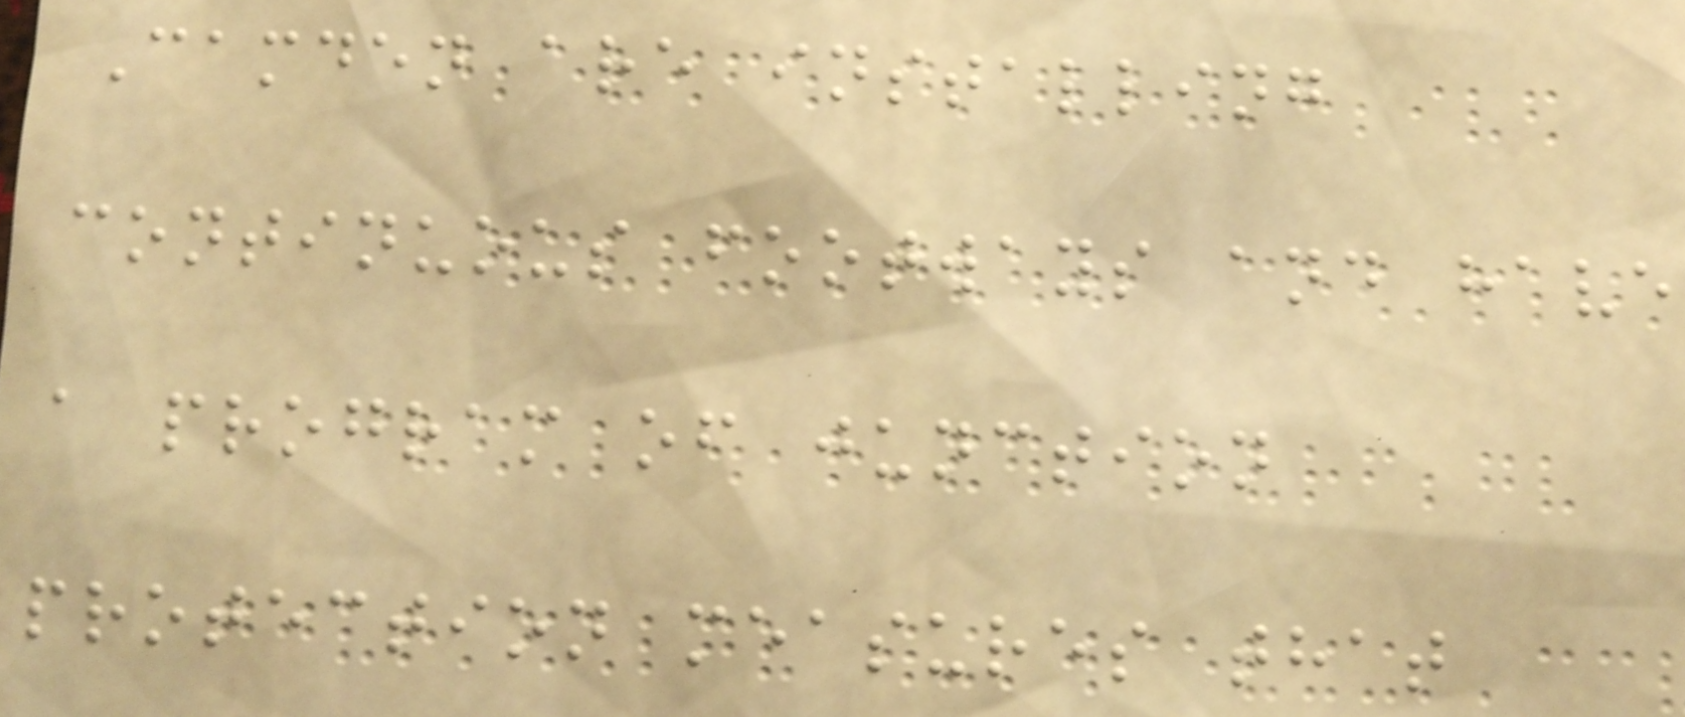Camden are installing
continuous footways and have
a program of junction
protection measures that
